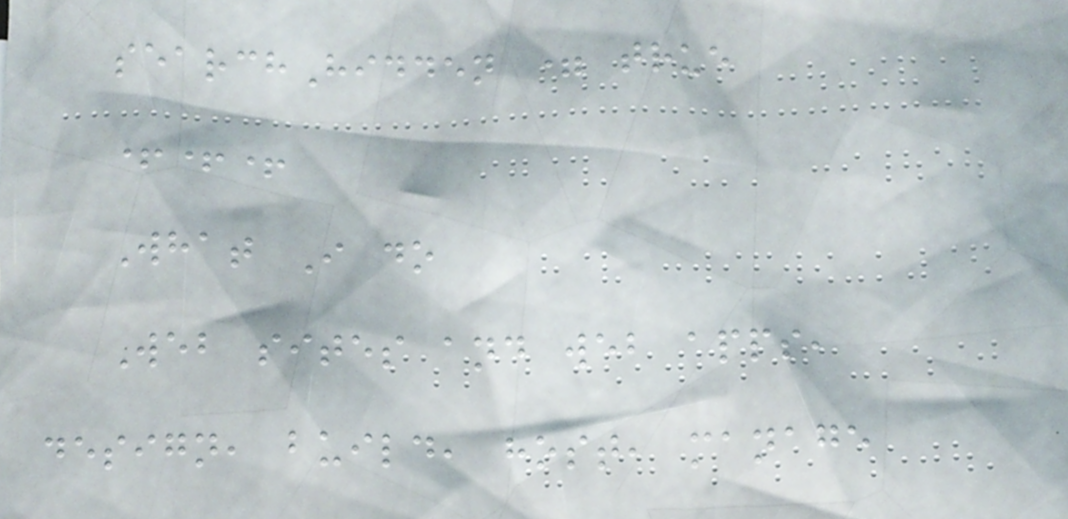searchHidden = true
+++
What I do
Web sites and web apps,
design, build, host, manage
